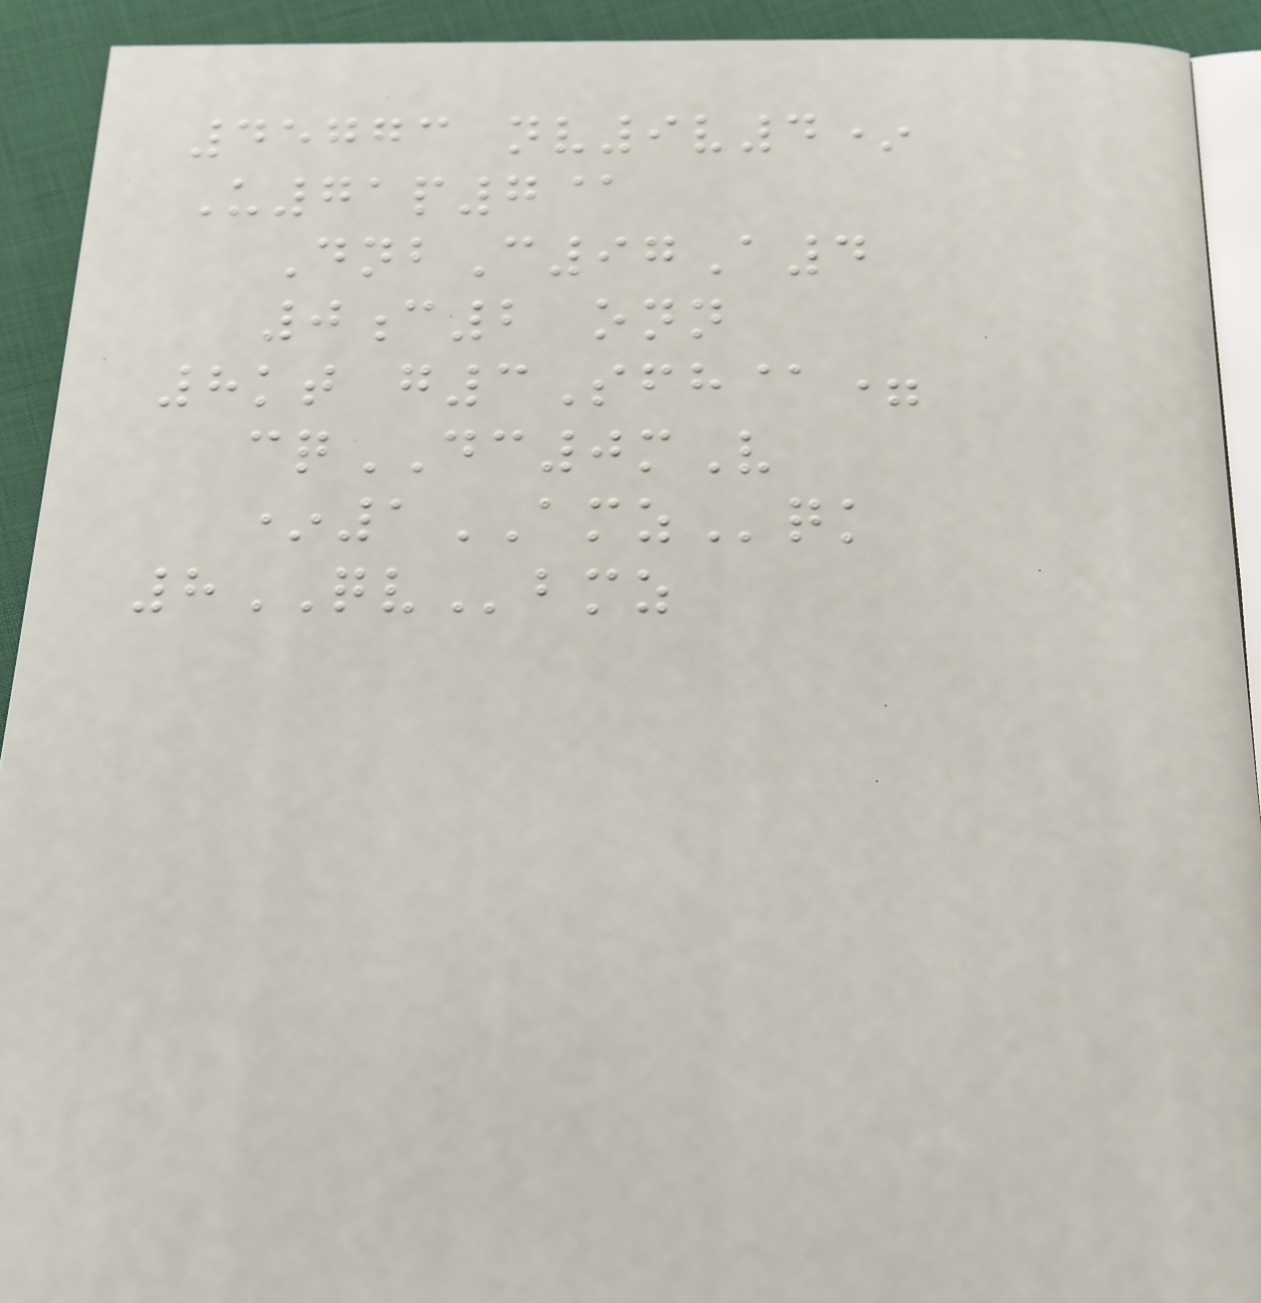45773 nv9v4*
U71p7@
DnbC97A4
0c2 onn
8kt g3Sfh@=
cqDC0mV
*1AMZqk
8QVbmz
